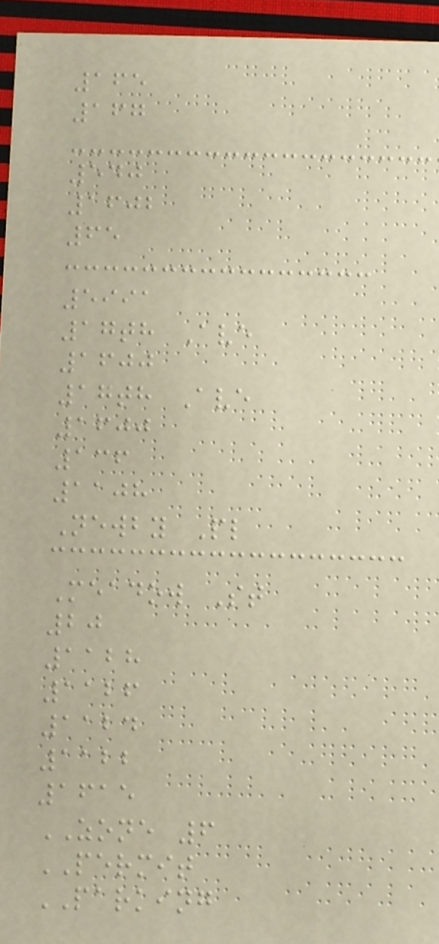165
167
540
1602
65
5991
17th Ave
1600
17th Ave
1600
136
1108
Newby Pl
Meadow St
20
1128
1126
1124
1122
1615
ZONE 6
PERMIT
PARKING
